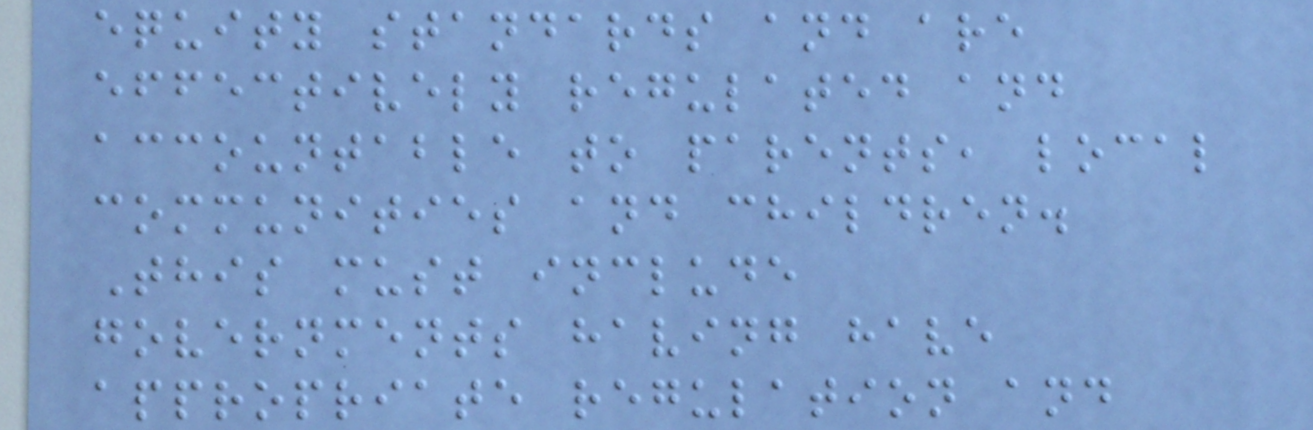equity standards and are
effectively regulated and
accountable to parents, local
communities and children.
This must include
governments having have
appropriate regulation and
